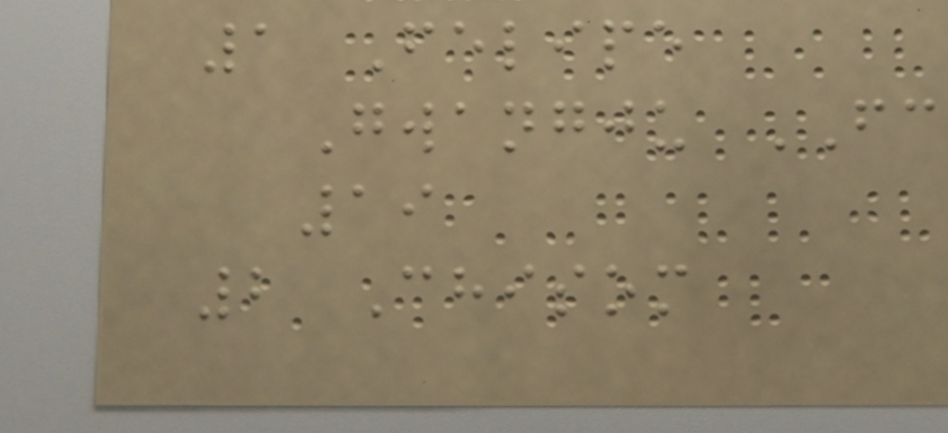1 Felipe
Gwangju FC
19
2 Chisom
